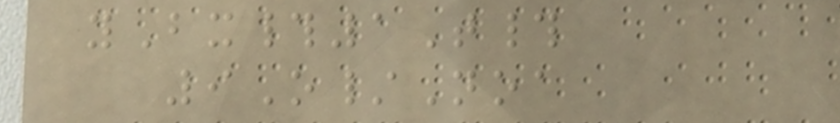yBx#1T#
9O/Noa
